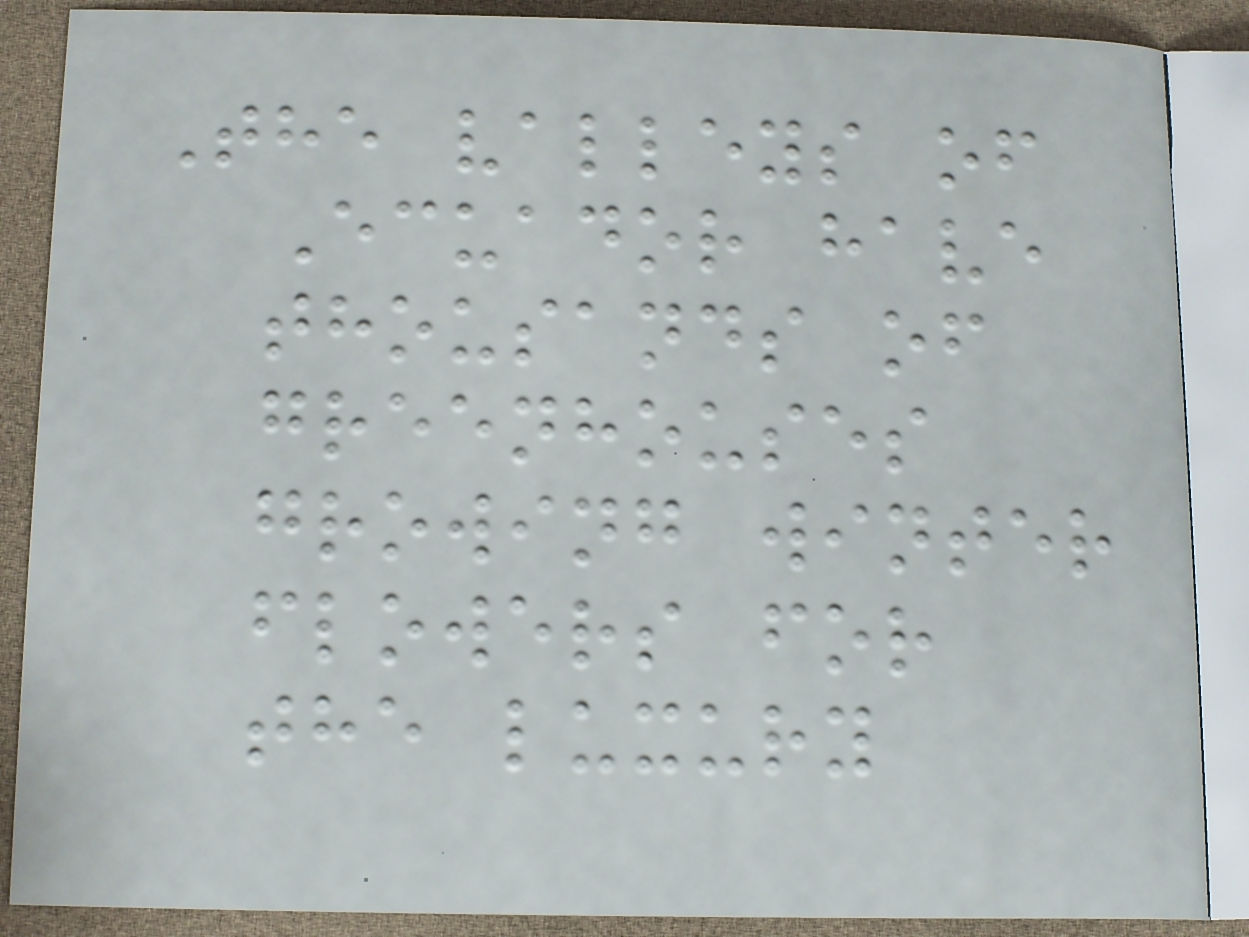The valleys of
Ecuador have
thousands of
greenhouses
growing winter
flowers for
the luxury
